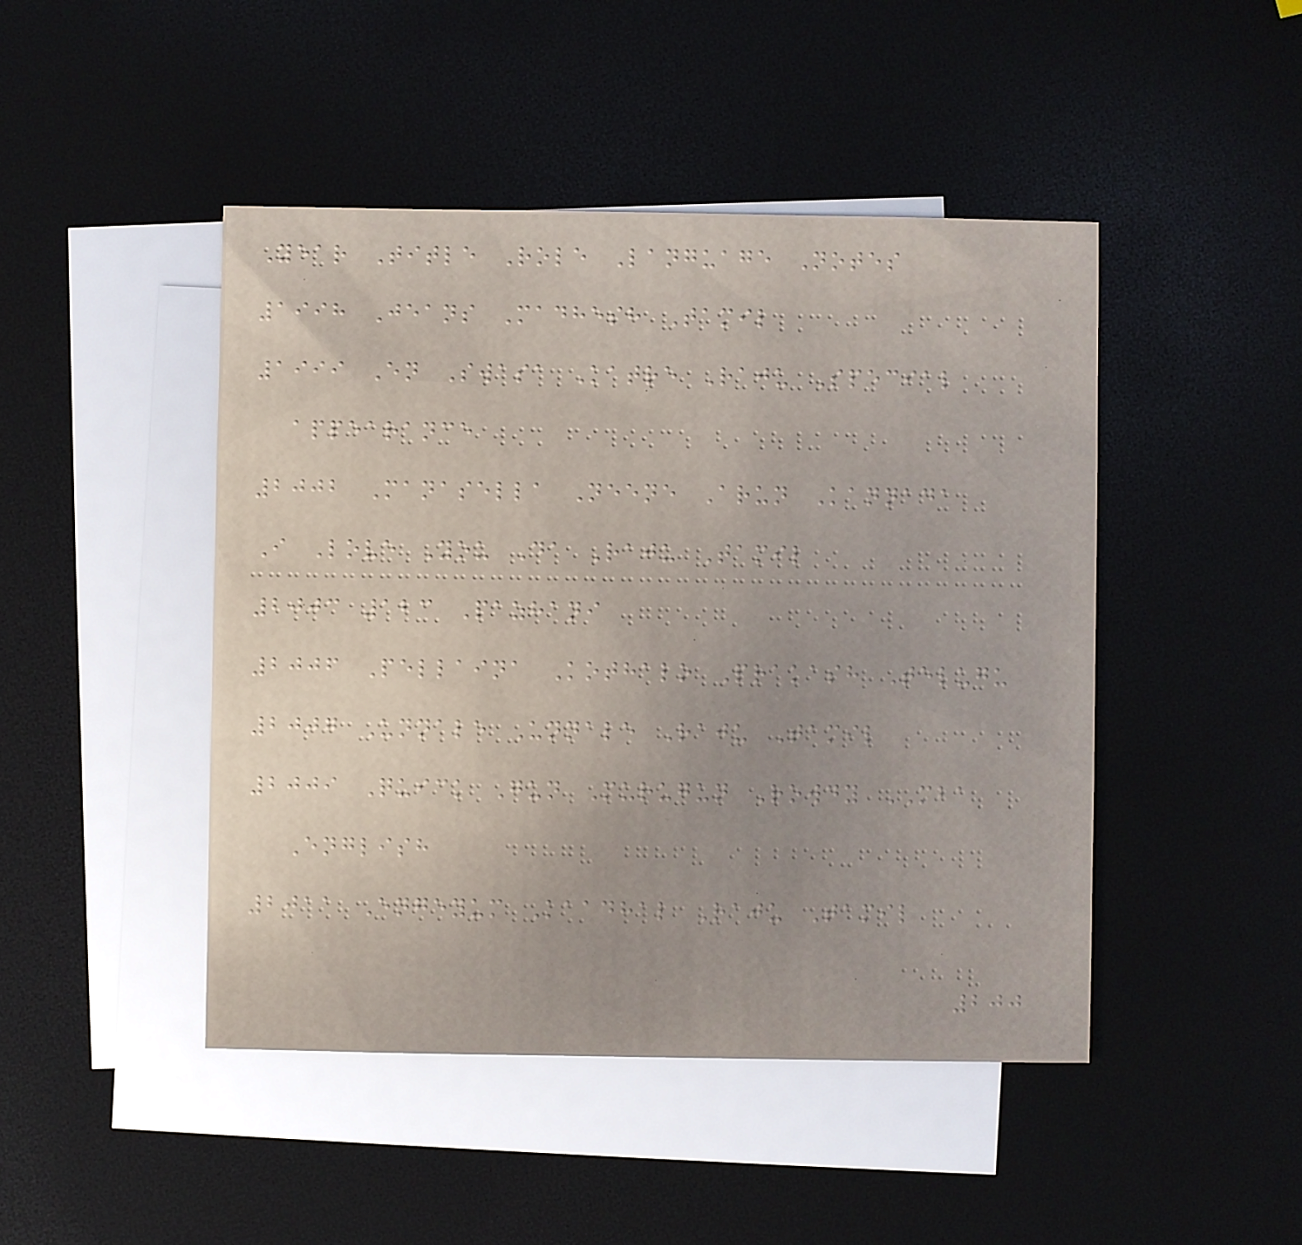Year Title Role Language Notes
1998 Jeans Madhesh Tamil
1999 En Swasa Katre Raju Special
appearance
2002 Manasella Neene Arun Kannada
I Love You Da Raju Tamil
2003 123 Pazhani
2006 Pellaina Kothalo Prakash Telugu
2007 Unnale Unnale Raju Tamil
2009 Quick Gun Murugun Rowdy MBA
English
2011 Engeyum Kaadhal Raju Tamil
200
